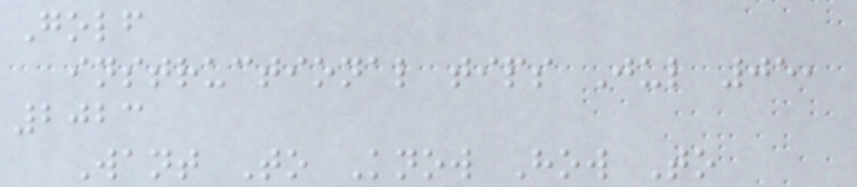Golf
instructional tips Jul 05,
2023
Want To Know How To
